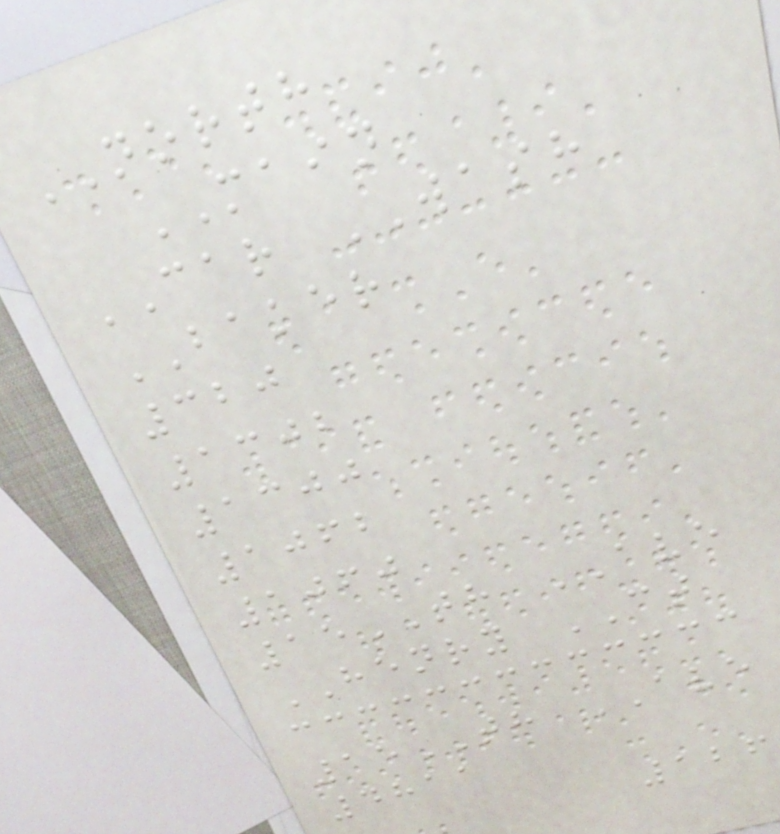NORTH
MAIN
CAR WASH
BAKER
320
1302
1300
1062
1060
15TH AVE
HENRY CT
15TH AVE
4811
126
